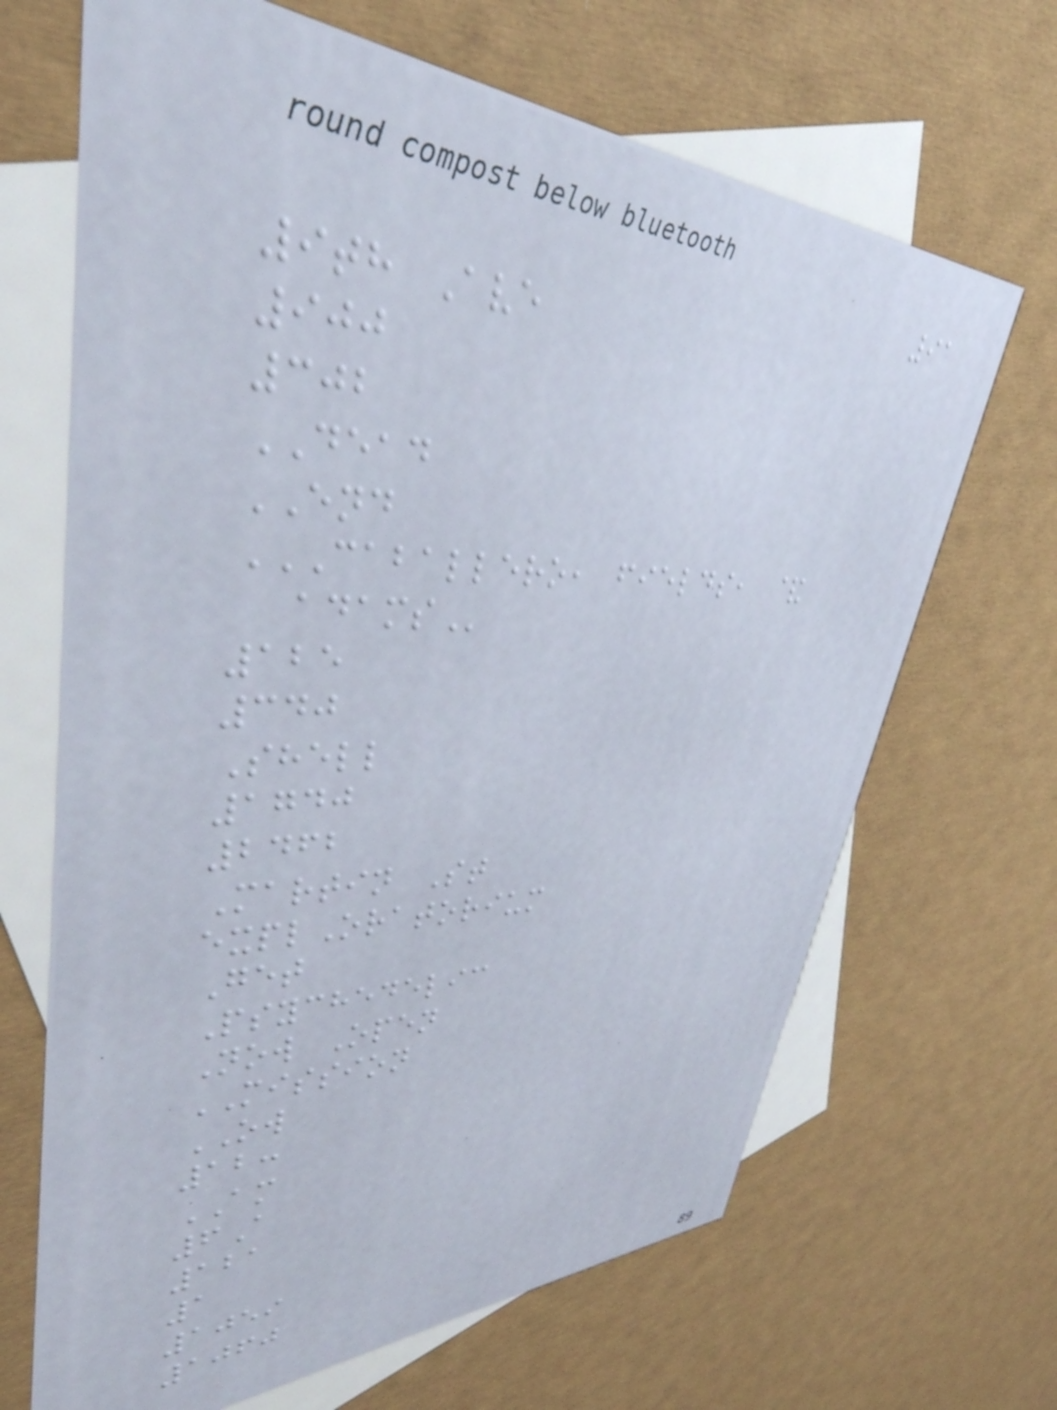91
9th Ave
900
302
DEAD
END
CABALLERO, FIELDS, &
ADAMS
125
340
Shell
1740
2462
Martin St
explOratorium
Get
Psychedelic
Now Open
MISSION
OW
12:
AM
6A
121
1
1059
1060
